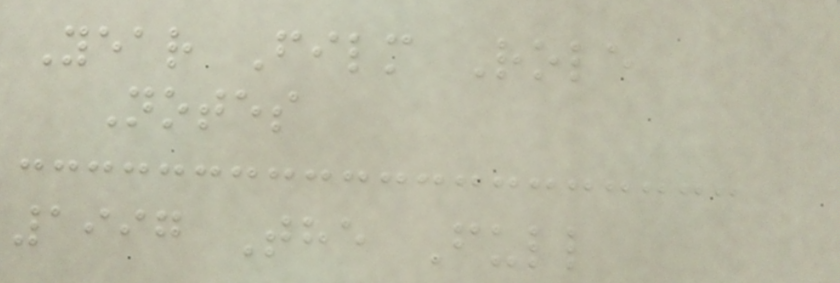Year Film Role
Notes
1997 The Full
